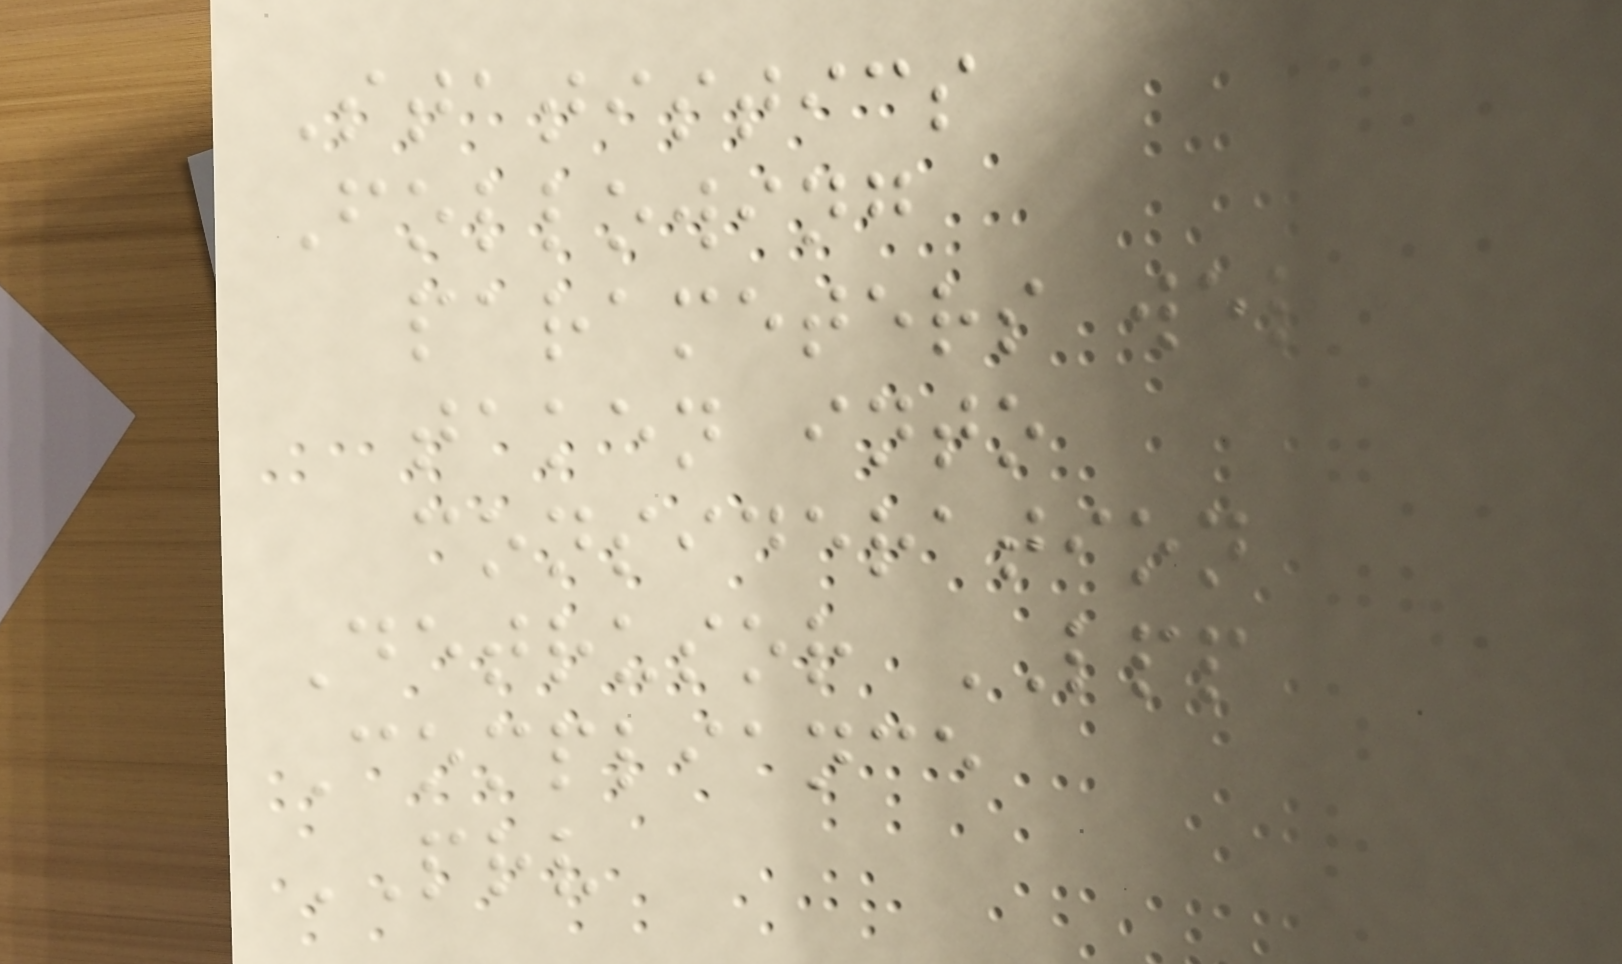Statistics
Following
parameters were
taken into
consideration
Detrusor LPP
Compliance
PRV
